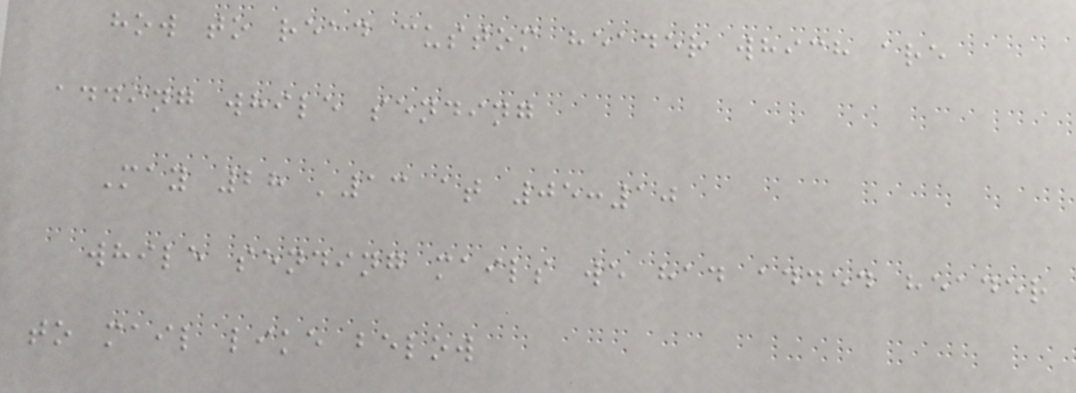how to read custom header which are
adding while sending
May 28 '13 at 05:10
while sending mails we had added header
to mail like below
